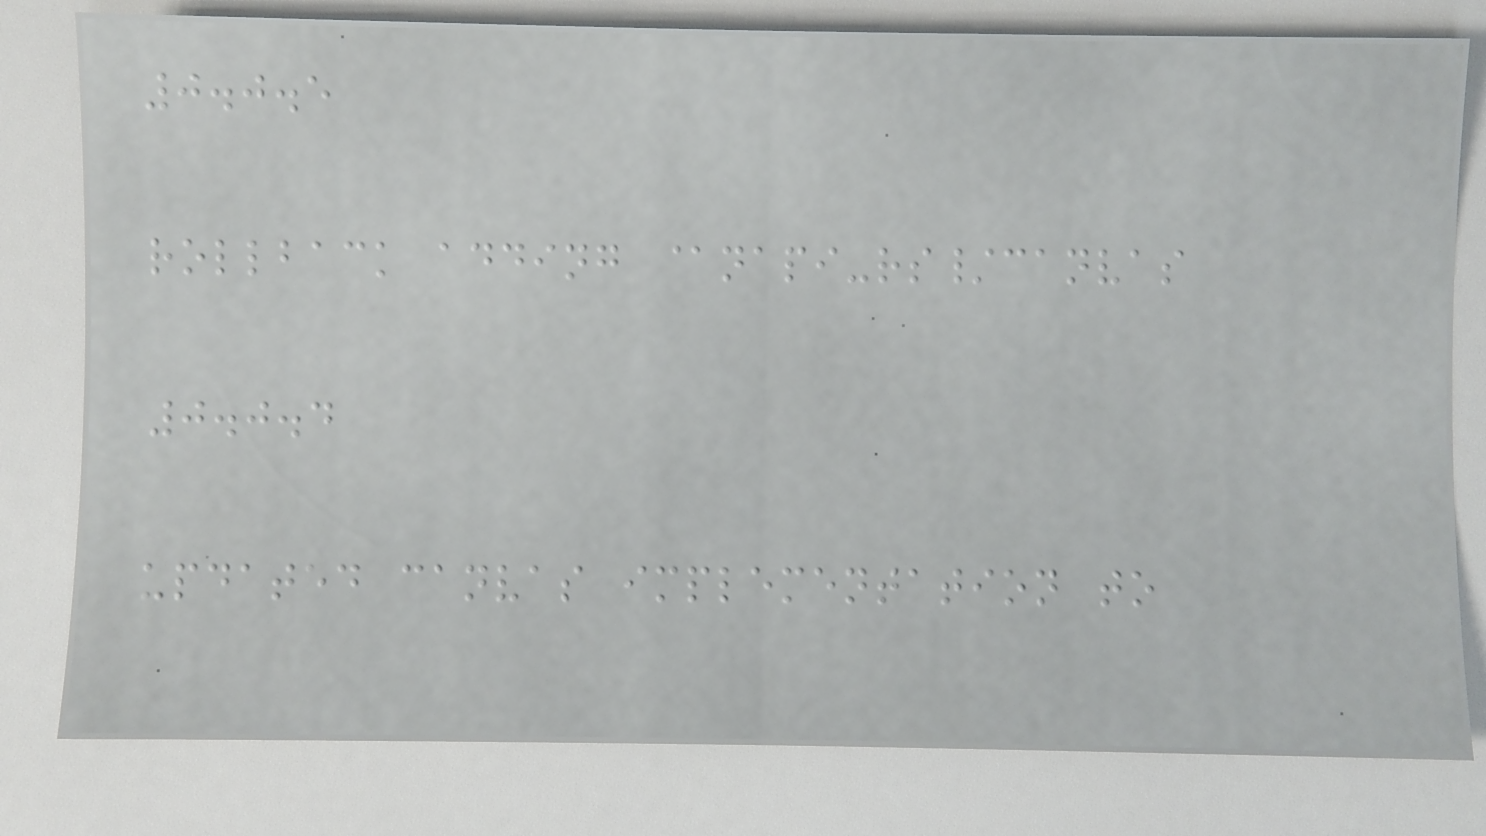0.0.5
rollback adding @napi-rs/canvas
0.0.4
updated canvas implementation to
